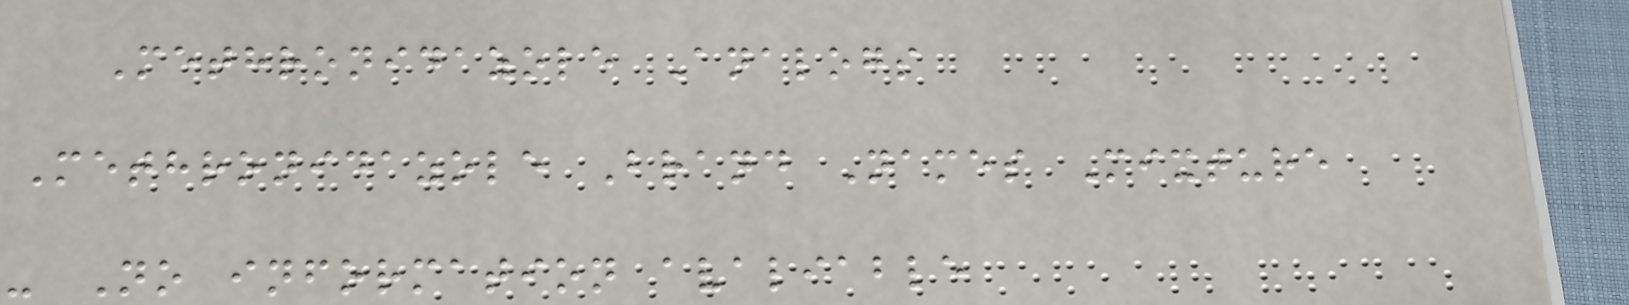Methronidazole Analogs
Methronidazole Brand Names Mixture
- No information avaliable
